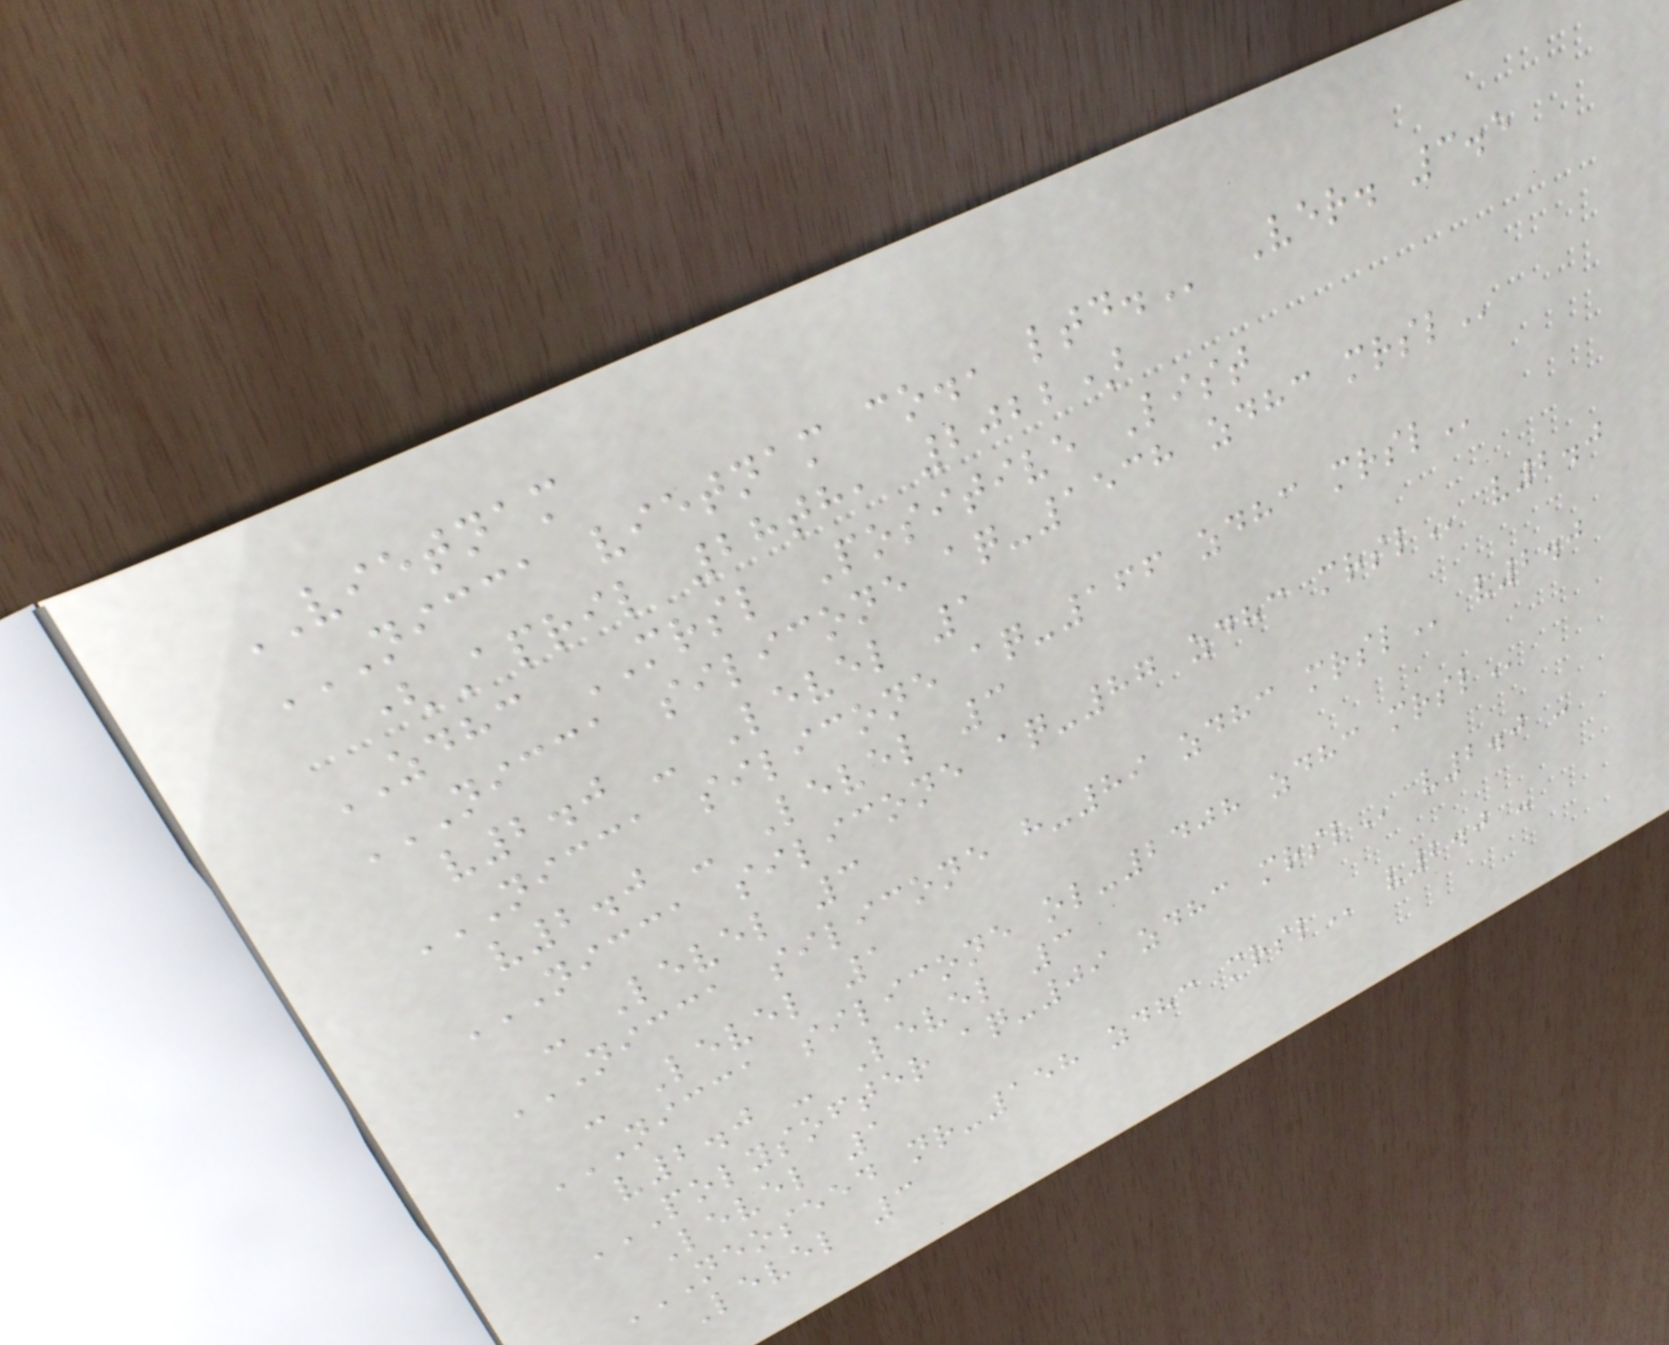VIETNAM
NICCA VIETNAM CO., LTD. Ver. 3.5
(April 28th, 2022)
ZDHC MRSL Positive List
NICCA SILICONE AQ-1538 ZDHC MRSL
v2.0 - Level 1
NICCA SILICONE AQ-166 ZDHC MRSL
v2.0 - Level 3
NICCA SILICONE AQ-87 ZDHC MRSL v2.0
- Level 3
NICCA SILICONE H-89 ZDHC MRSL v2.0
- Level 1
NICCA SILICONE OL-2408 ZDHC MRSL
v2.0 - Level 3
POLYSOFTER AQ-09 ZDHC MRSL v2.0 -
Level 1
NEOSEED NR-158 ZDHC MRSL v2.0 -
Level 3
